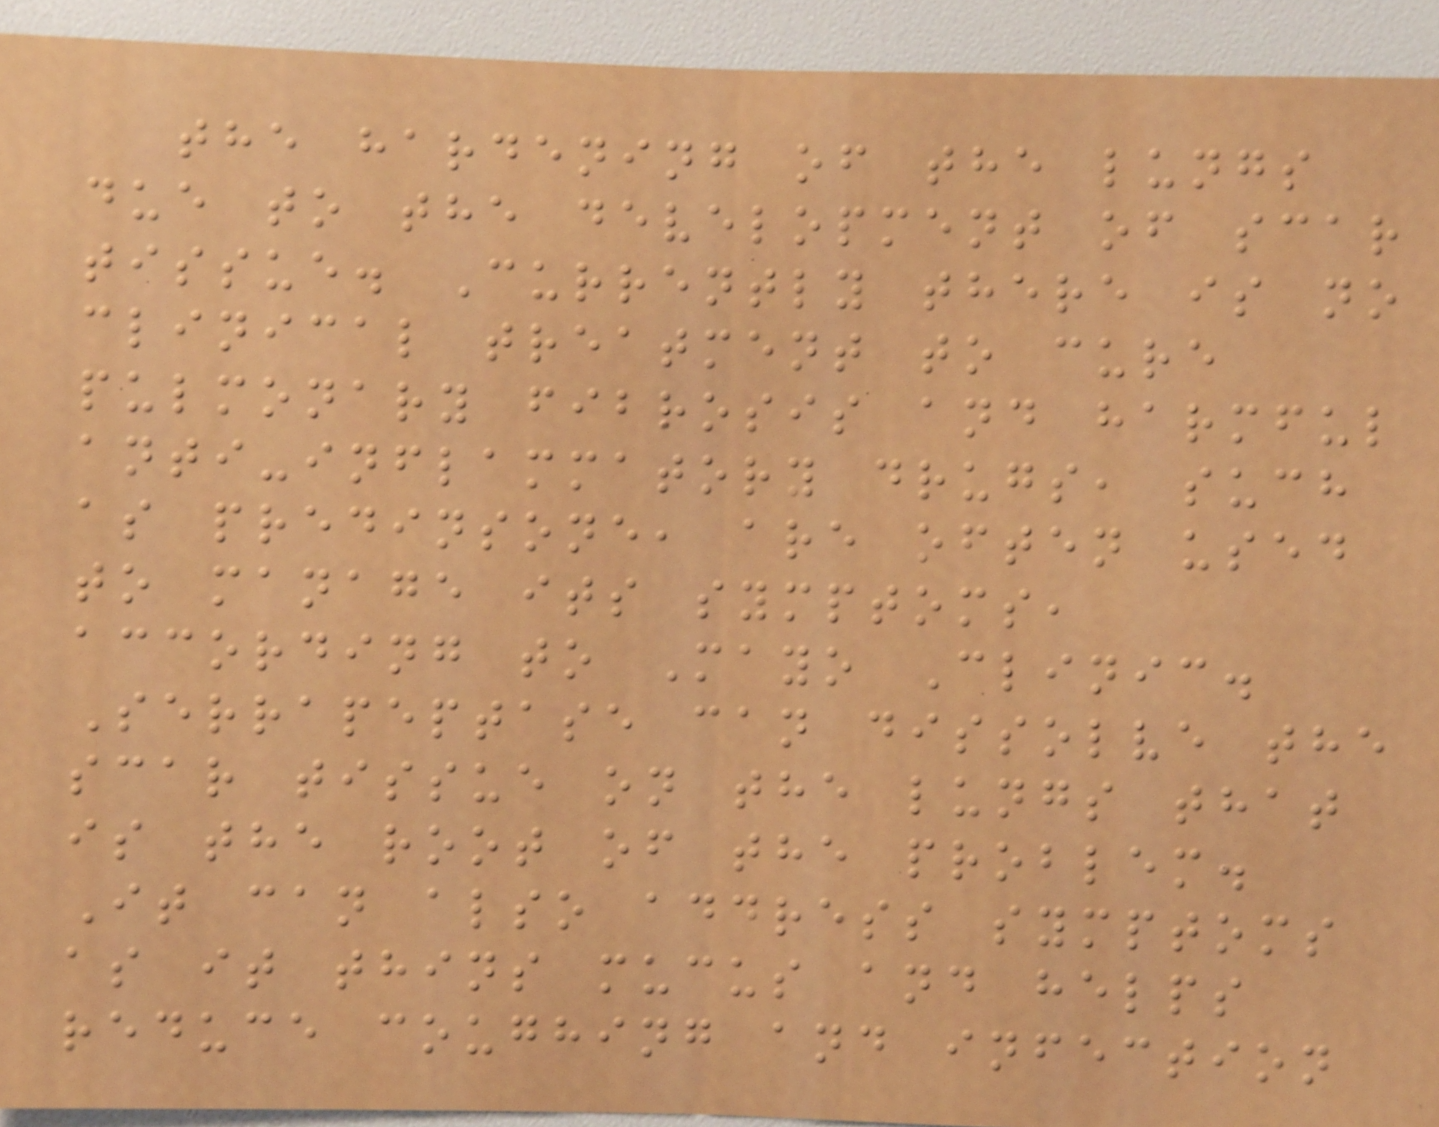the hardening of the lungs
due to the development of scar
tissue. Currently there is no
clinical treatment to cure
pulmonary fibrosis and harmful
anti-inflammatory drugs, such
as predinsone, are often used
to manage its symptoms,
according to Mayo Clinic.
Serrapeptase can dissolve the
scar tissue on the lungs that
is the root of the problem.
It can also address symptoms
as it thins mucus and helps
reduce coughing and infection
